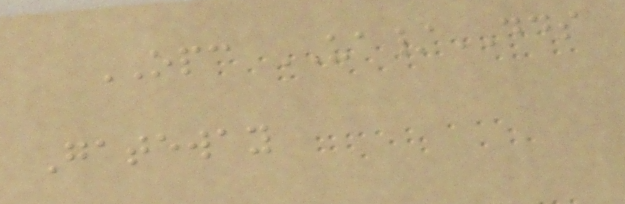OPC UA/DDS
Gateway
